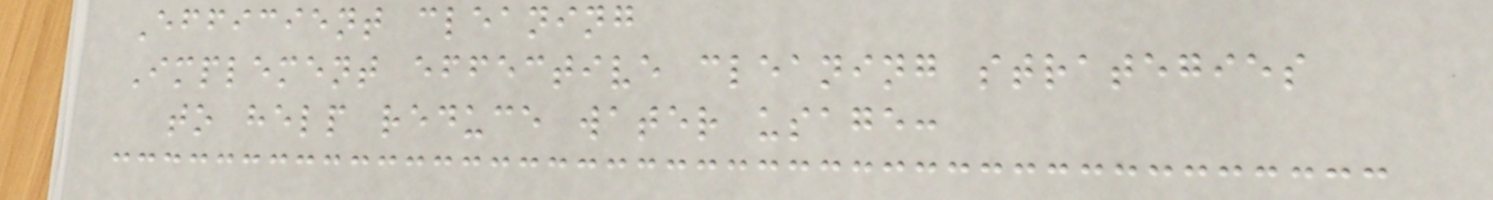Efficient cleaning
Implement effective cleaning strategies
to help reduce water usage:
